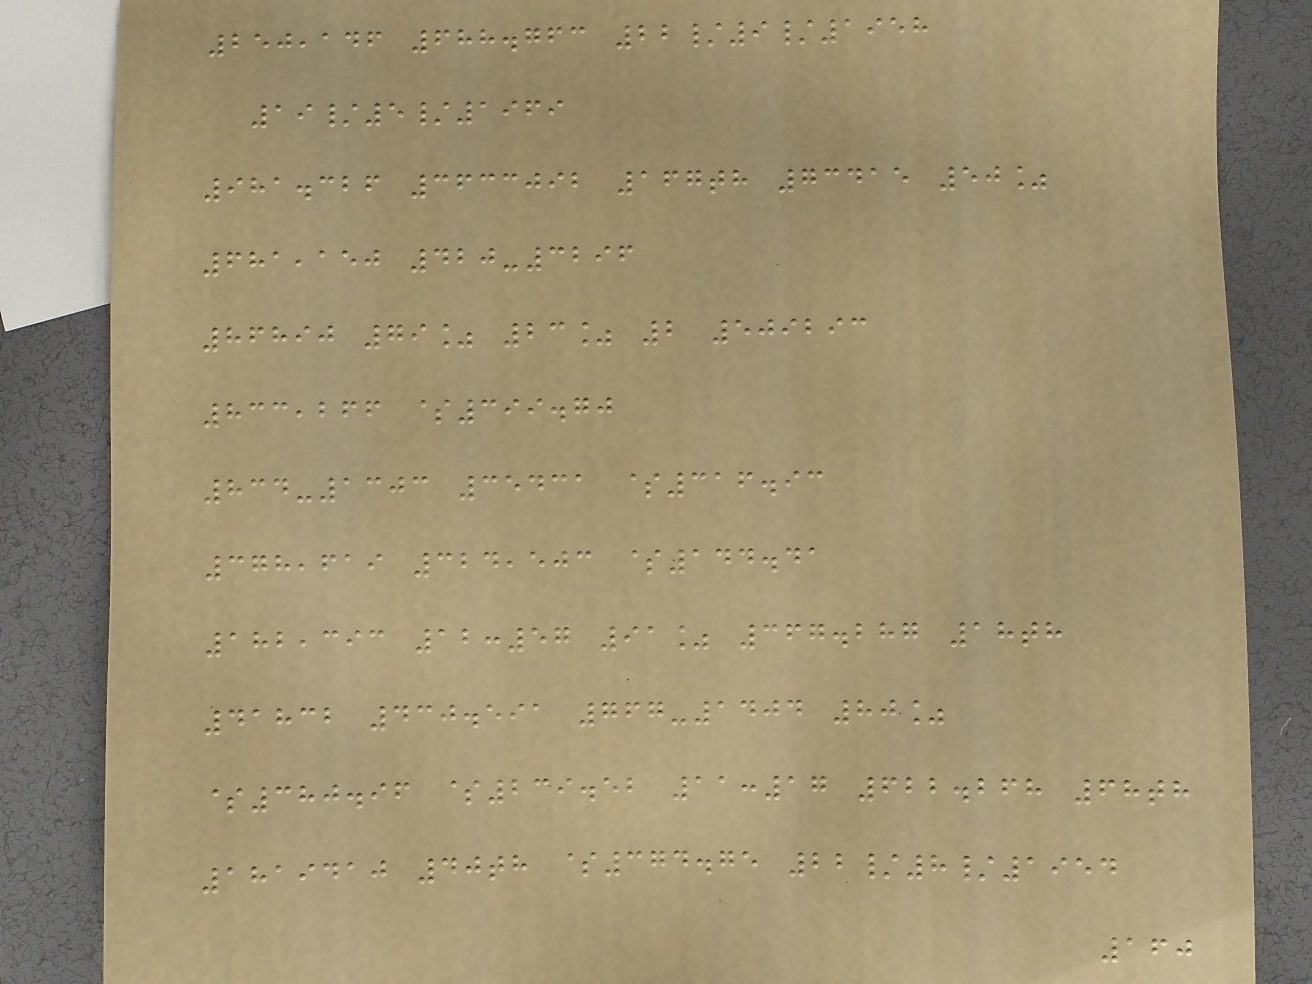250,146 688.763 22/9/1958
19/5/1969
981.326 3633092 167th 73415 50%
681,150 420-3296
86890 79% 23% 2 509293
833,266 $399.70
834-1303 35431 $316.93
378,619 324,503 $144.41
182,393 12:57 91% 367.287 18th
41832 430.591 767-1404 80%
$380.96 $239.52 11:17 622.268 68th
1819410 40th $374.75 22/8/1954
160
